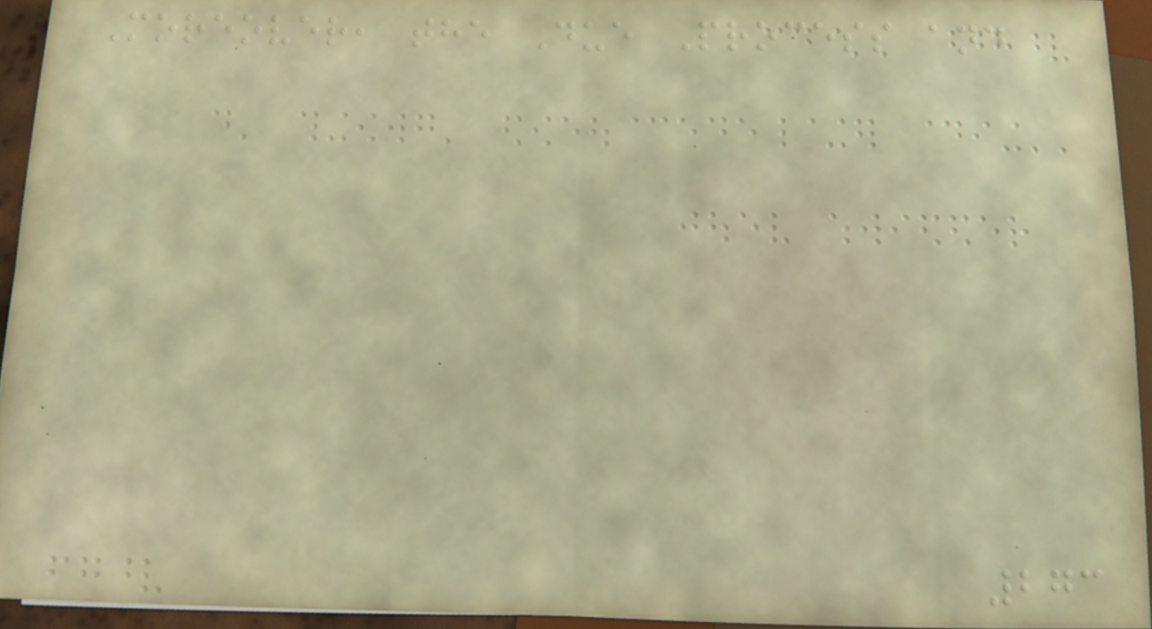Moreover, the Due Process and
273
